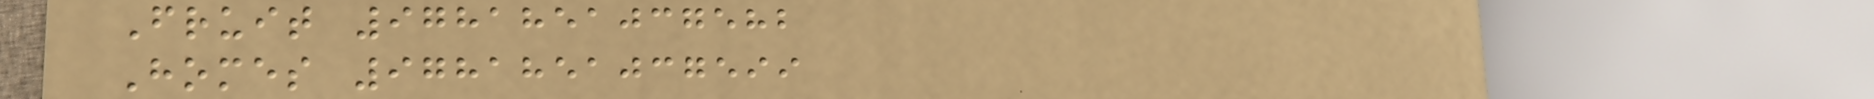Fruit 9781851037582
Homes 9781851037599
